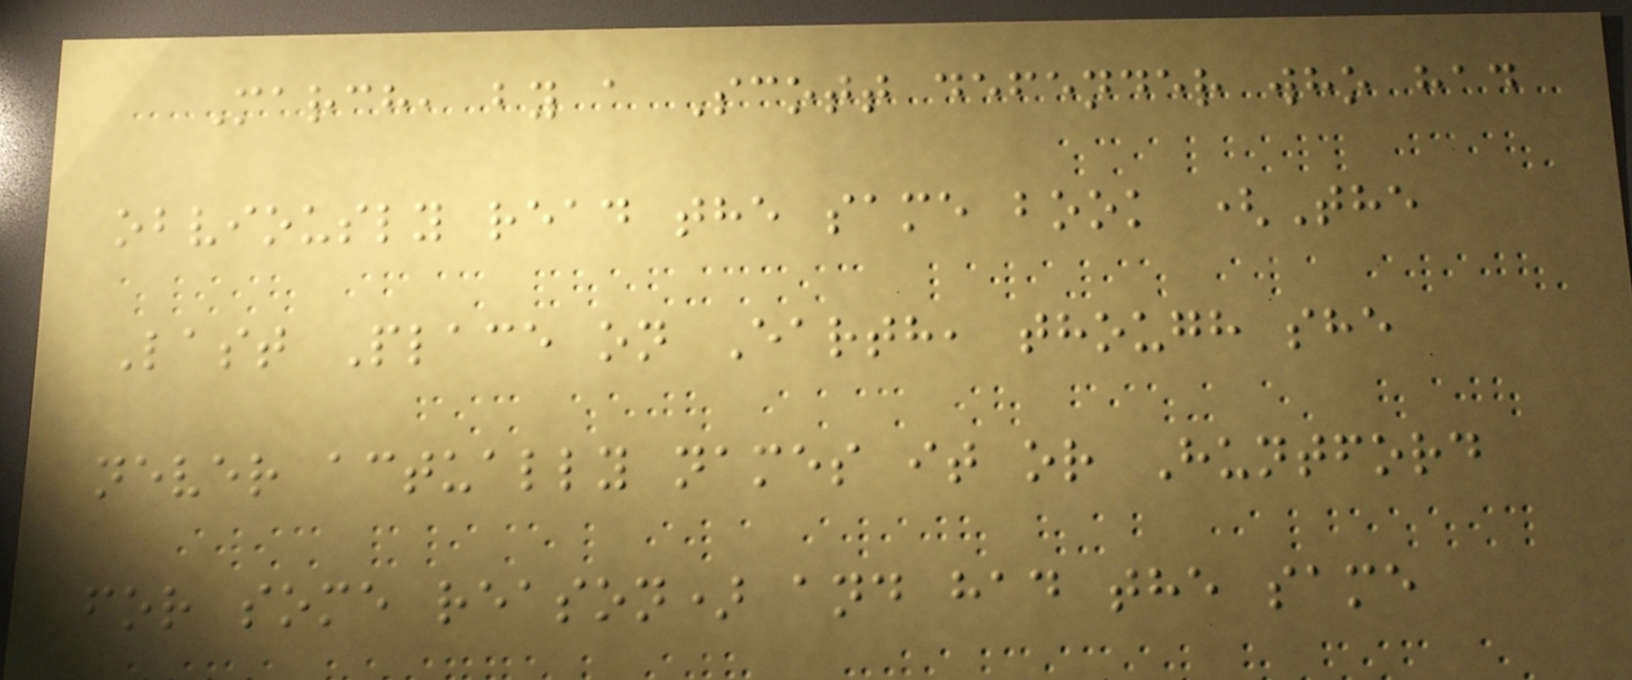March, by a Scott defender who had
obviously read the same book (The
Last Place on Earth, though she
never actually names it or Huntford
for some reason) and had the same
